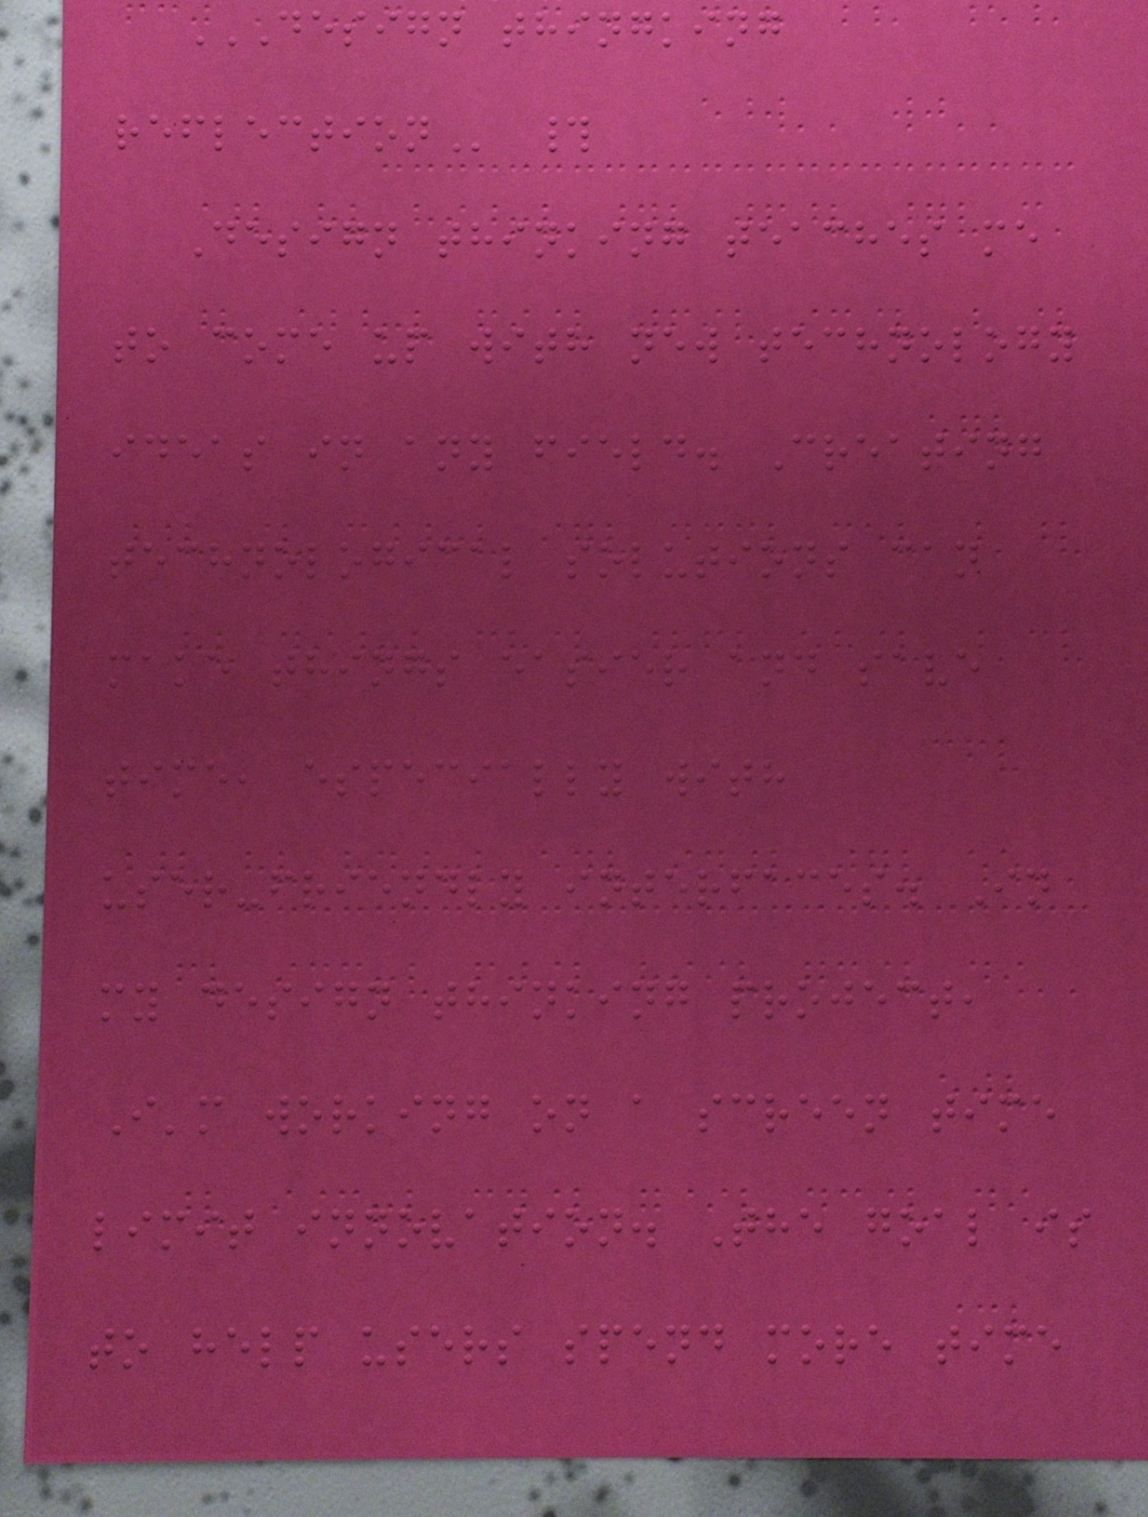DESIGN THINGKING
REFLECTION #
Design thinking teaches me
to come up with new technology
ideas in any field. Creating
technological solutions can
make things easier and save
time, especially with
user-friendly interfaces. In
my design thinking project,
I'm working on a screen time
limit innovation. The goal is
to help users spend more time
